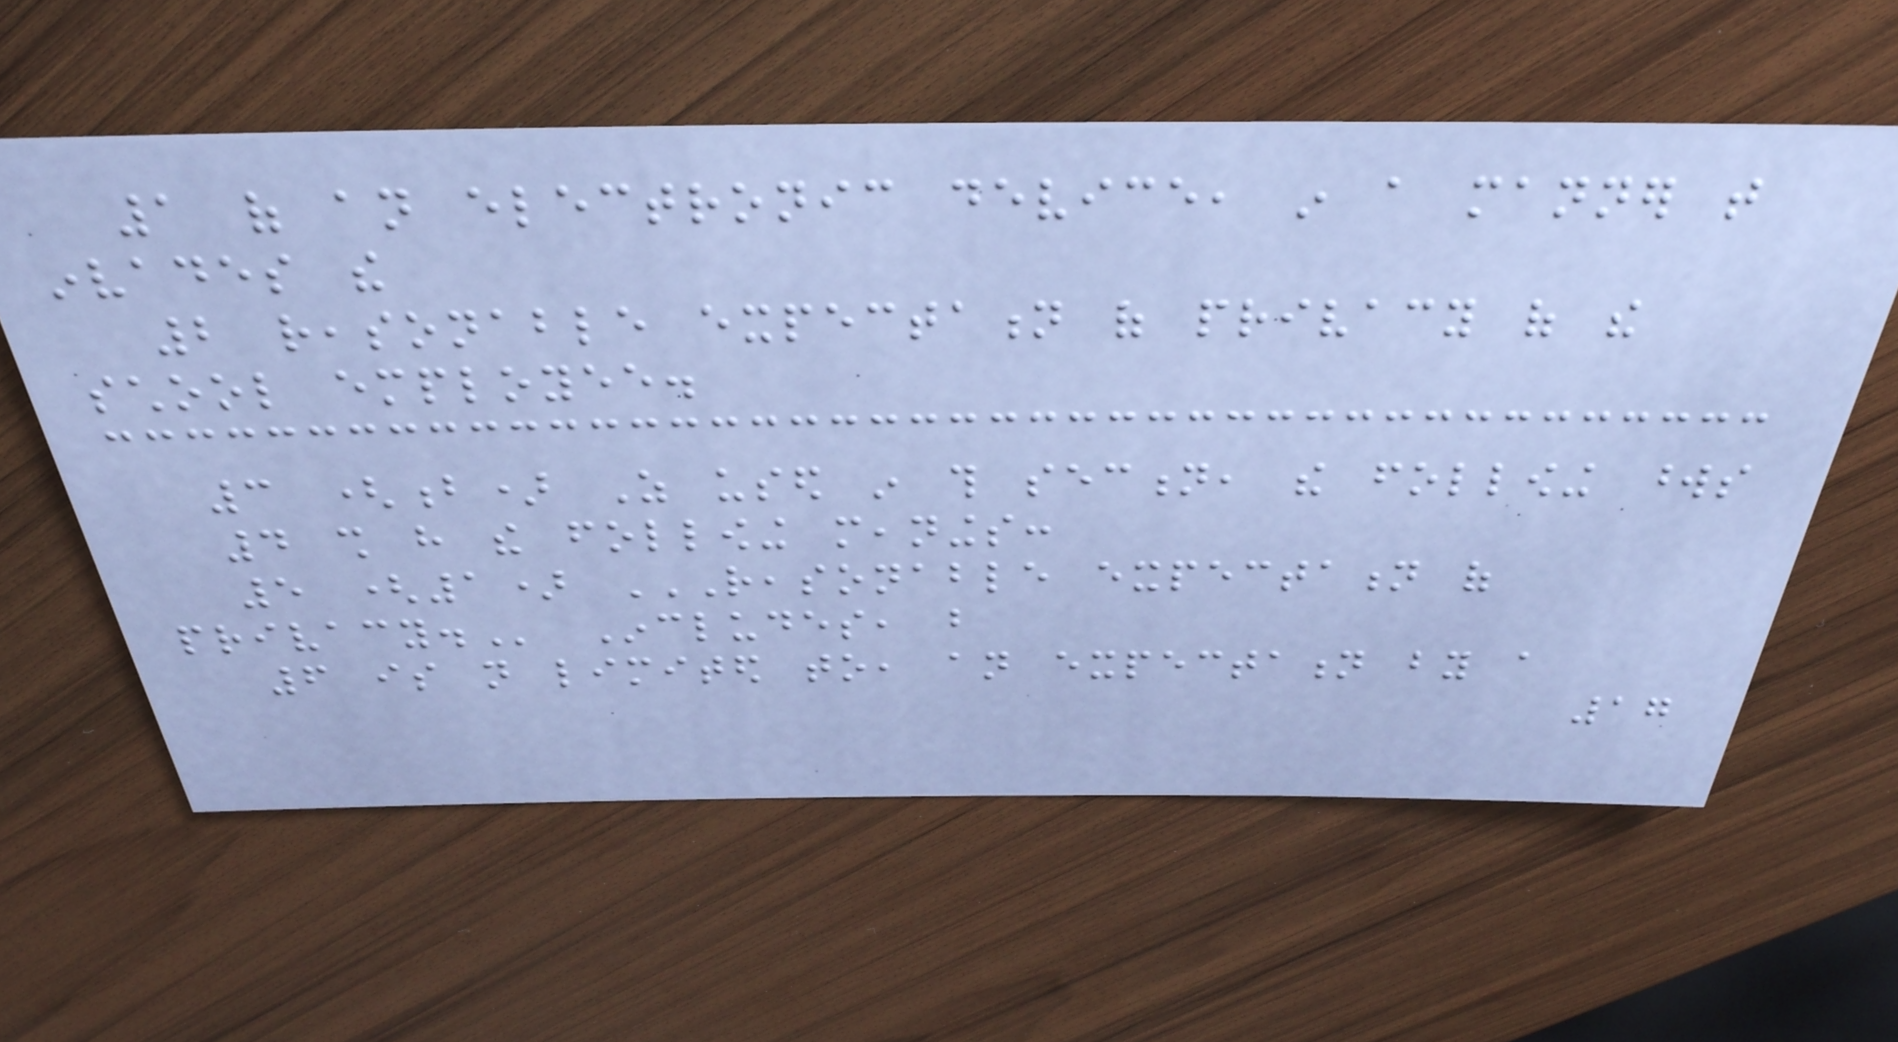1 of an electronic device, in a manner that
invades the
2 reasonable expectation of privacy of the
school employee.
3 (b) As used in this section, the following words
4 shall have the following meanings:
5 (1) REASONABLE EXPECTATION OF
PRIVACY. Includes, but
6 is not limited to, an expectation by a
17
